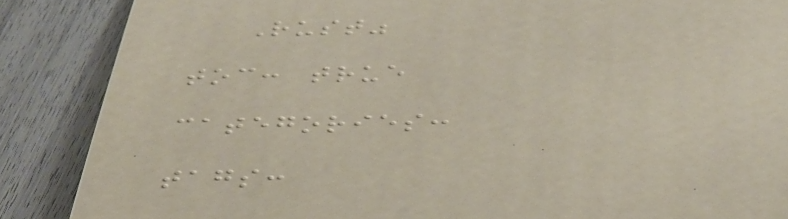Rust"
toc: true
categories:
tags:
